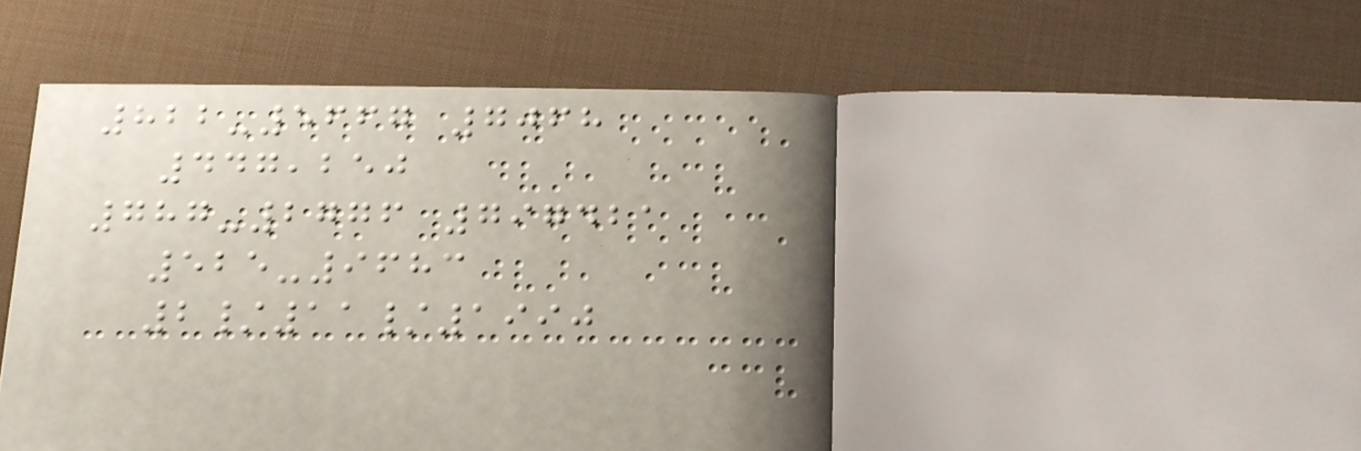822-5667 7068
447,250
787-2776 797421
525-9683
2/11/1990
